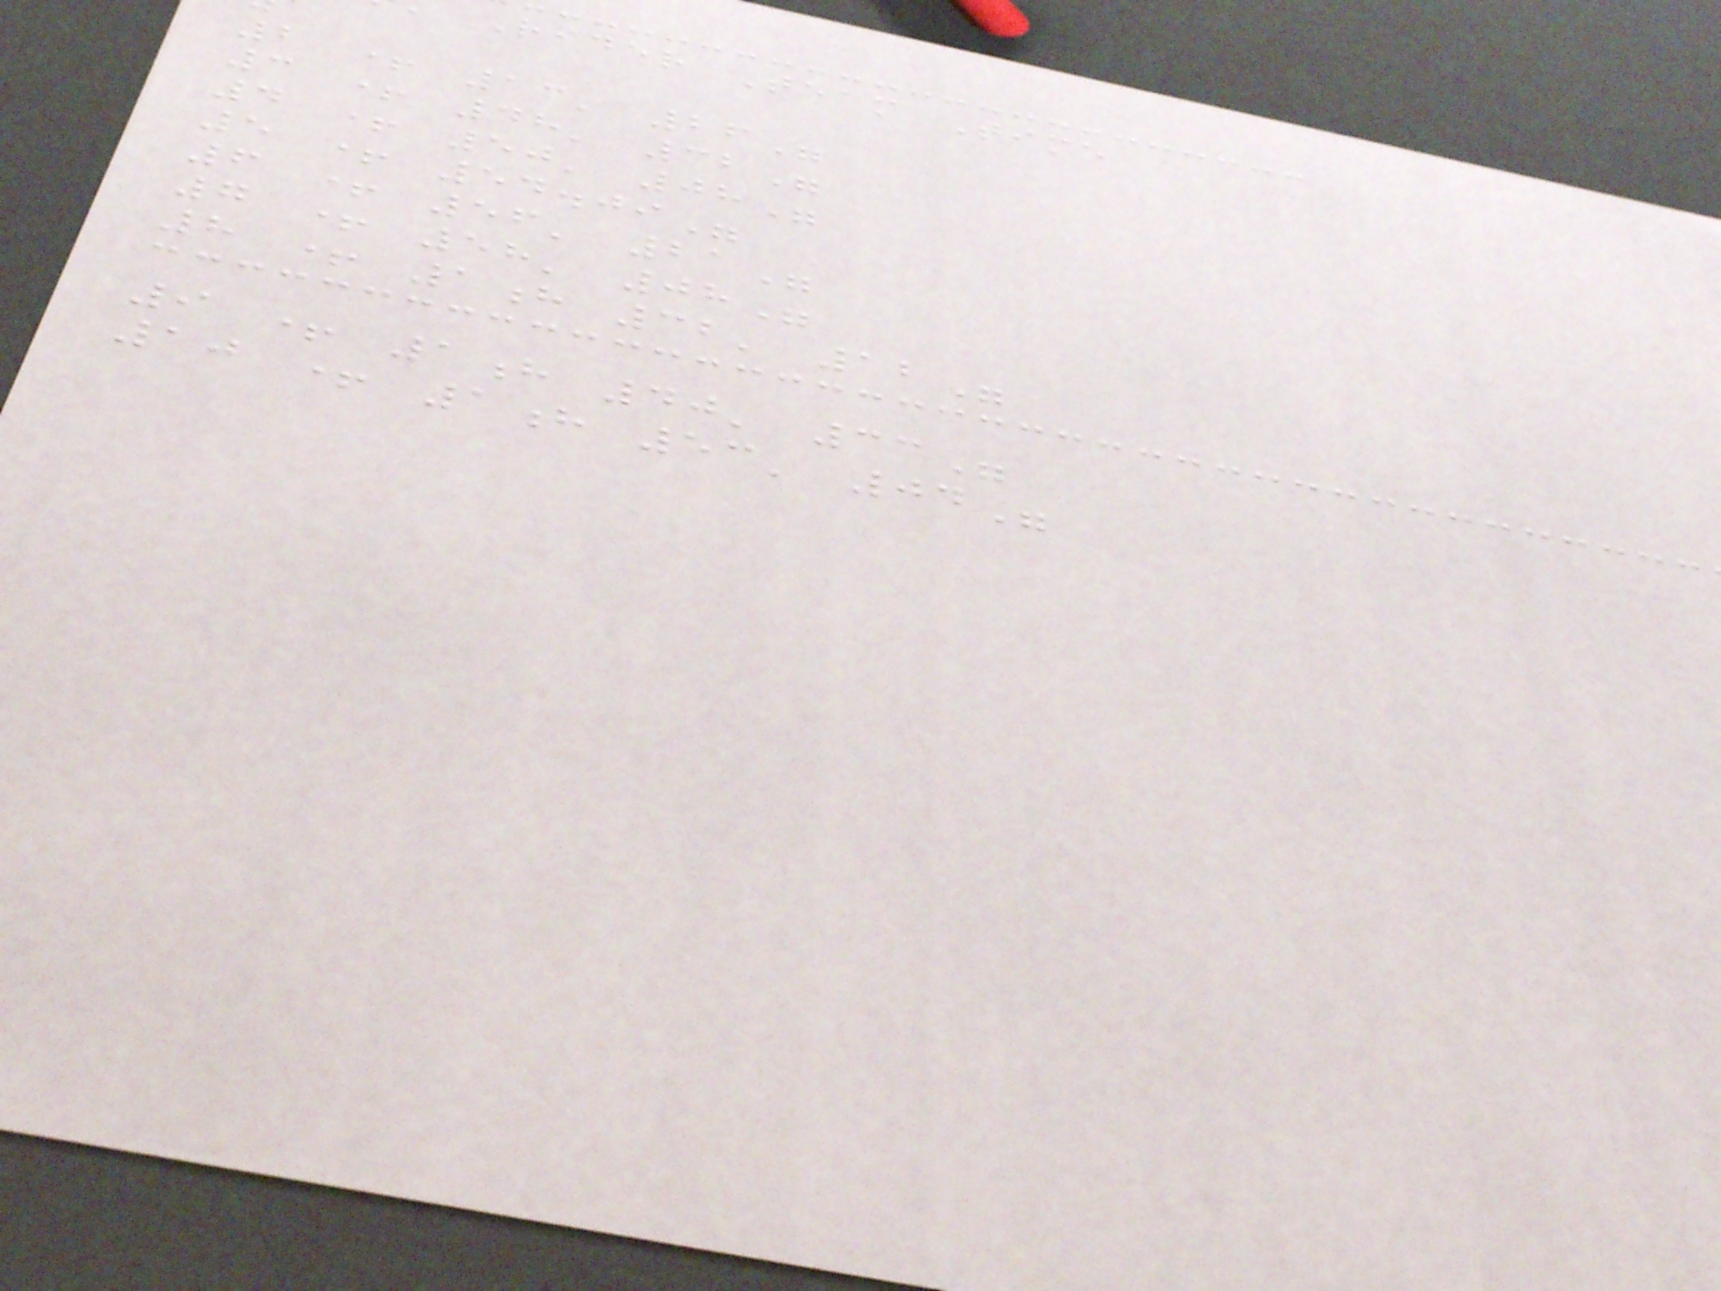Rider Team Time
2 + 13' 26"
3 + 48' 32"
4 + 50' 08"
5 + 54.09"
6 + 56' 21"
7 + 58' 08"
8 + 1h 32' 12"
9 + 1h 40' 33"
10 + 1h 53' 04"
